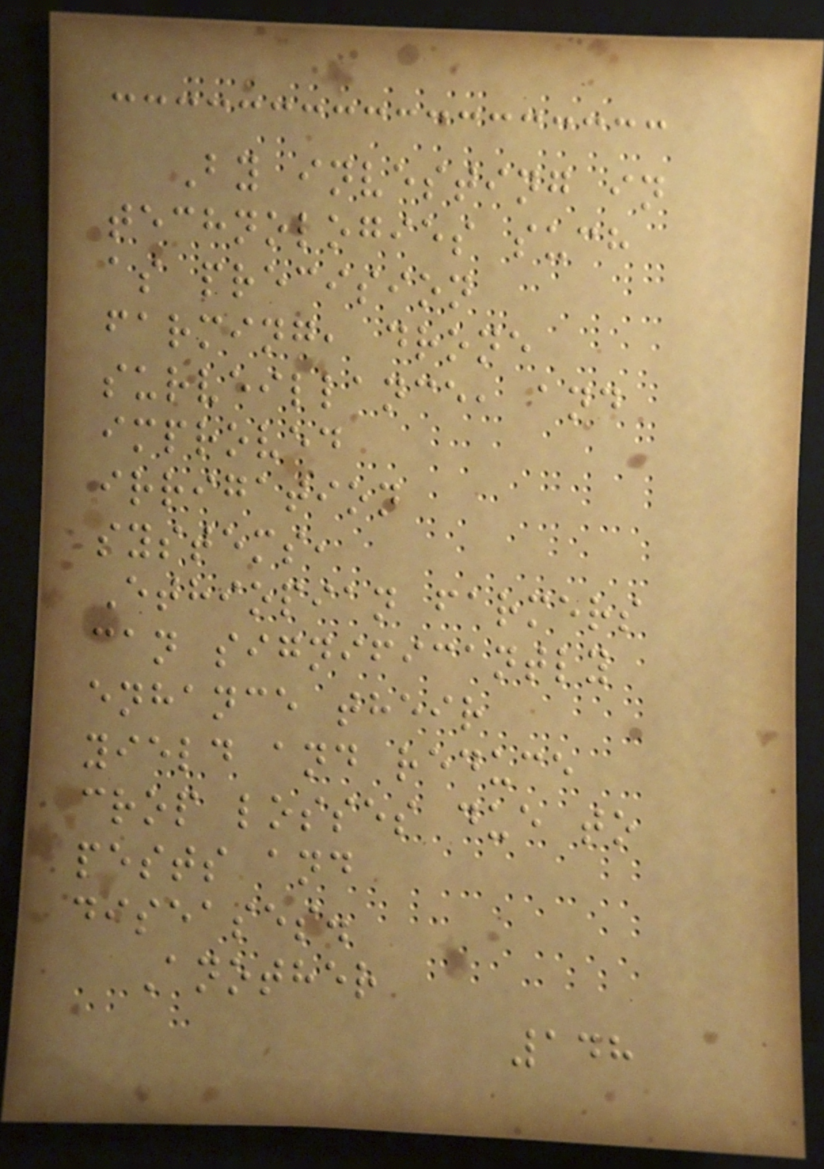By investing in
technologies such
as precision
farming, drone
surveillance, and
improved
irrigation
systems,
Ethiopian farmers
can significantly
enhance their
yield and reduce
crop losses due to
pests and
diseases.
Another
148
